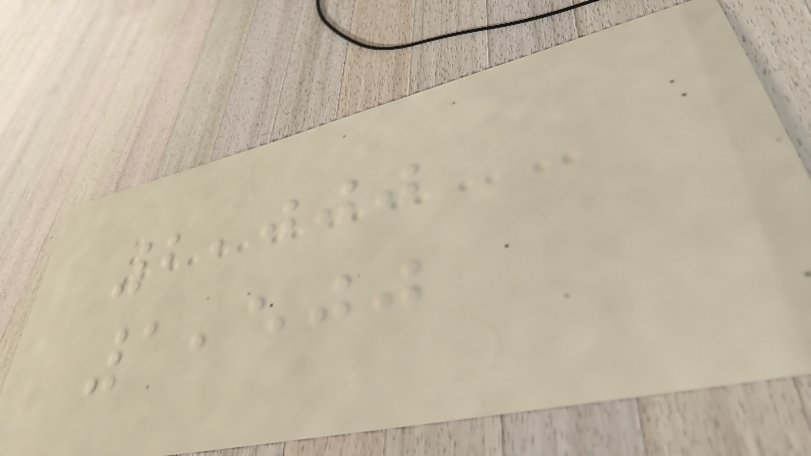2,000
1,500
